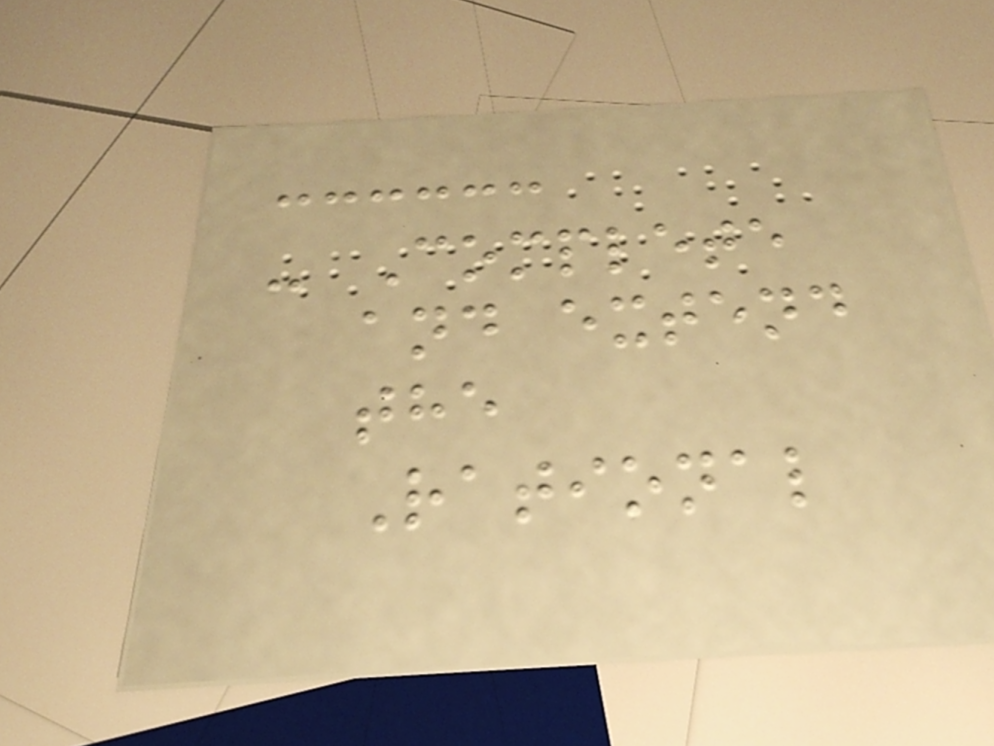- Complete
and extend
the
Rational
